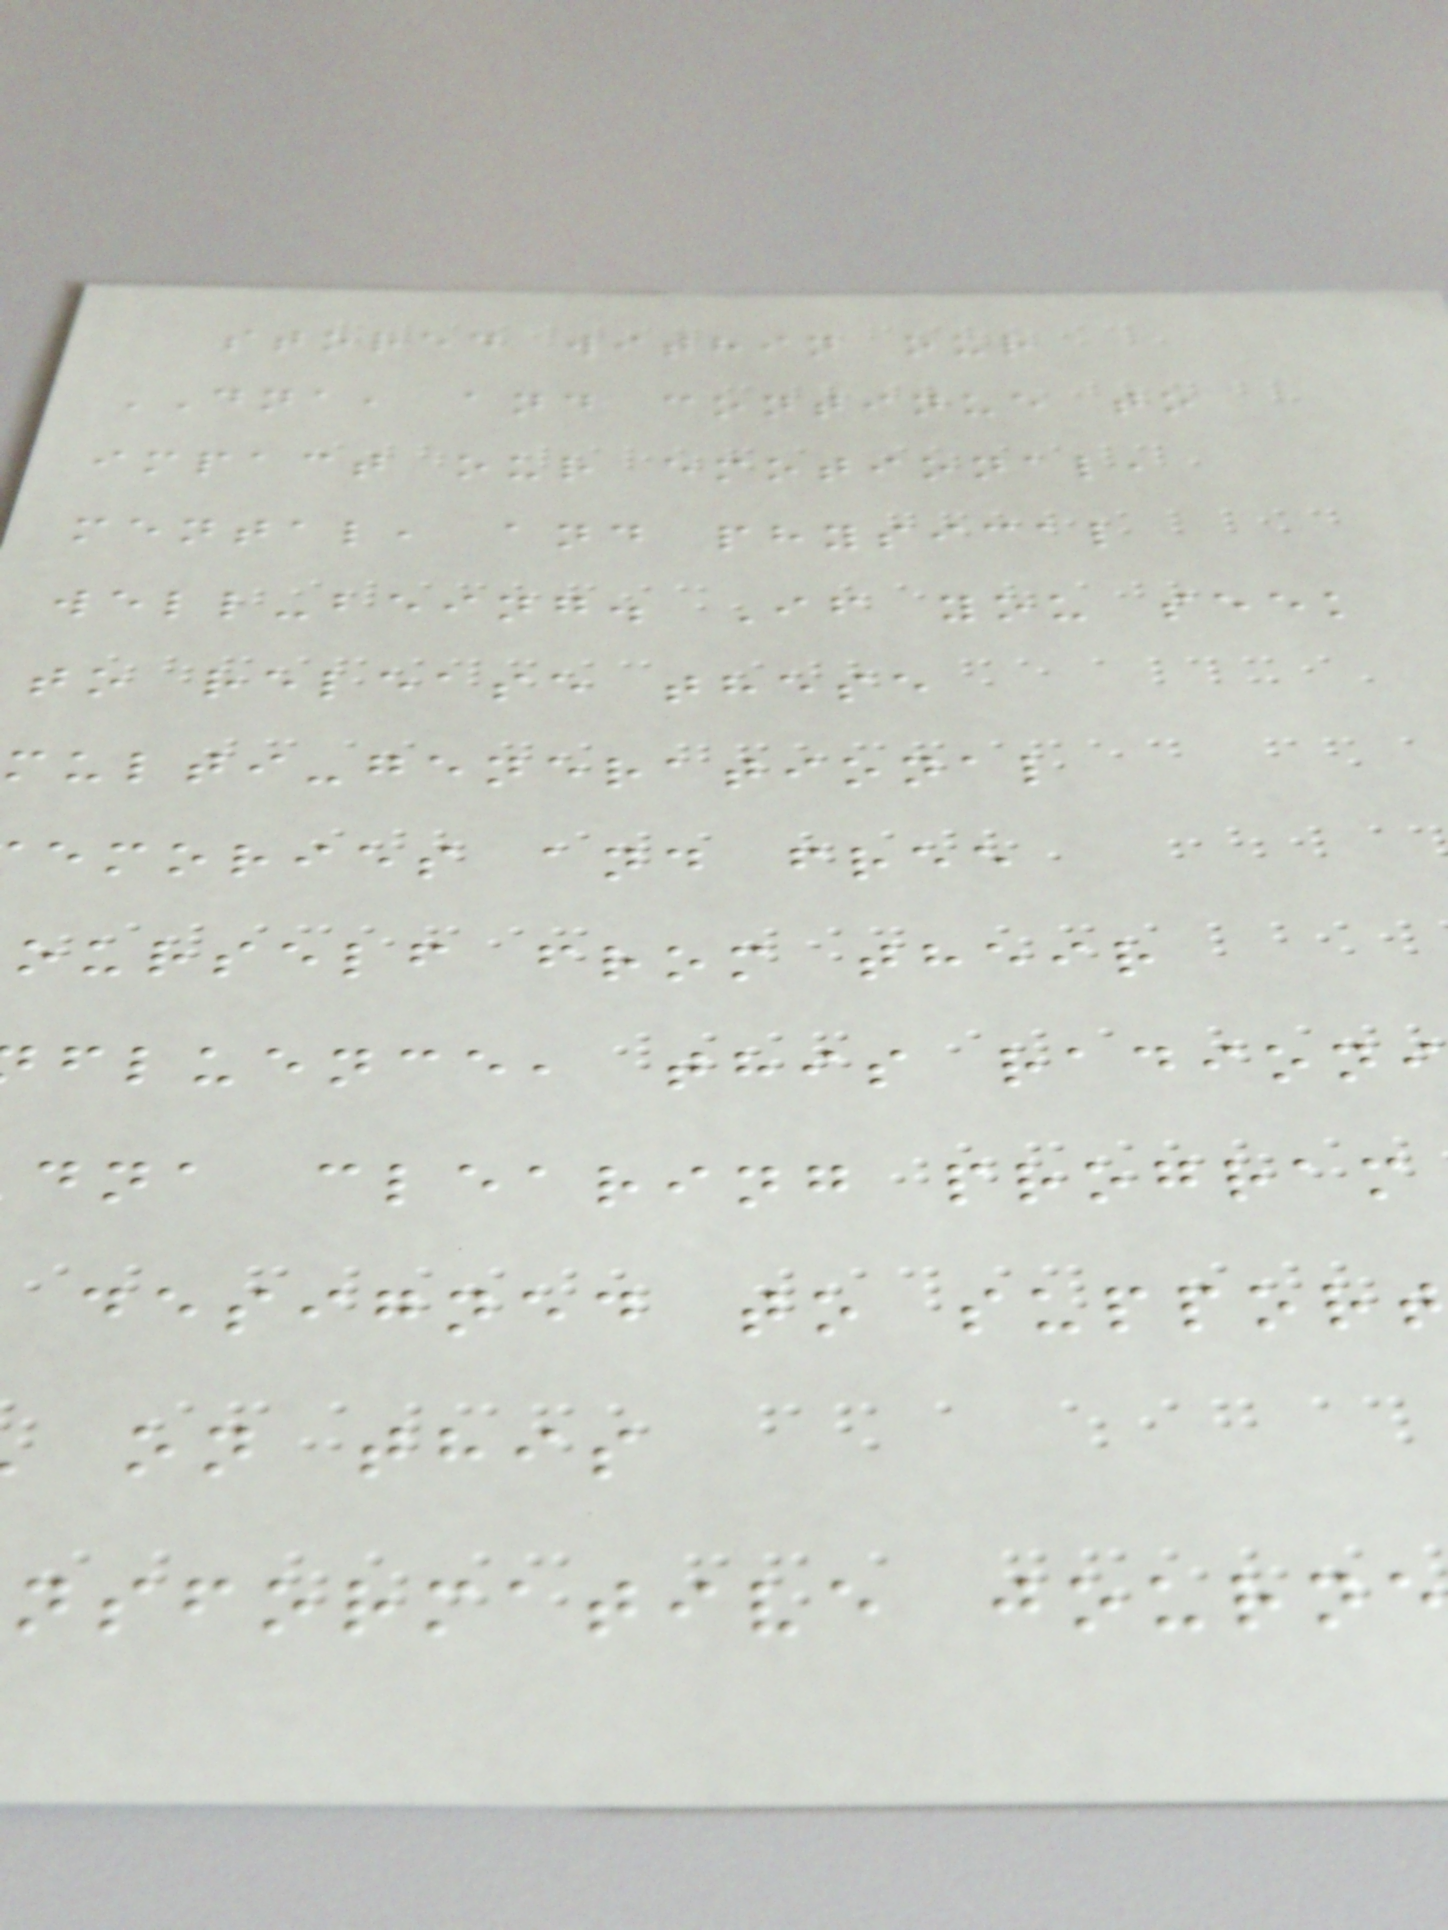stored within our
DNA, and continue to
impact our emotional,
mental, and physical
well-being. If you seek
to release these
multi-generational
emories and free
ourself from their
fluence, this radioni
dna clearing program
designed to support
on this
nsformative journe
